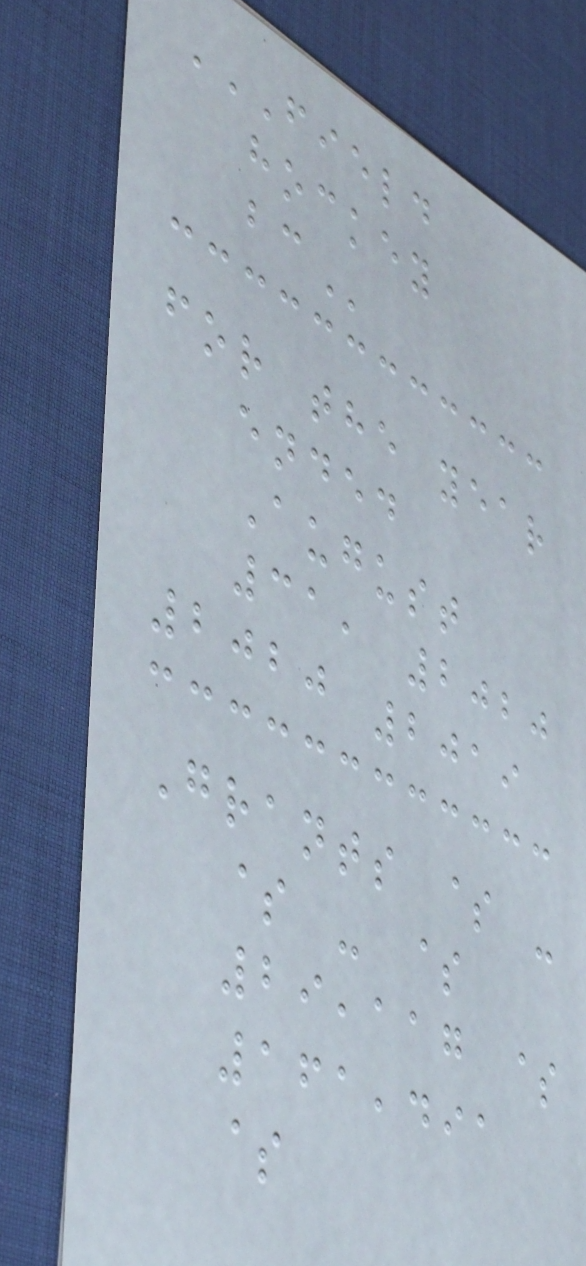FIELD
HOCKEY
BC
for the year
ended
August
31, 2020
2020 2019
Grants $ -
$ - $
29,117 $
161,491
$
